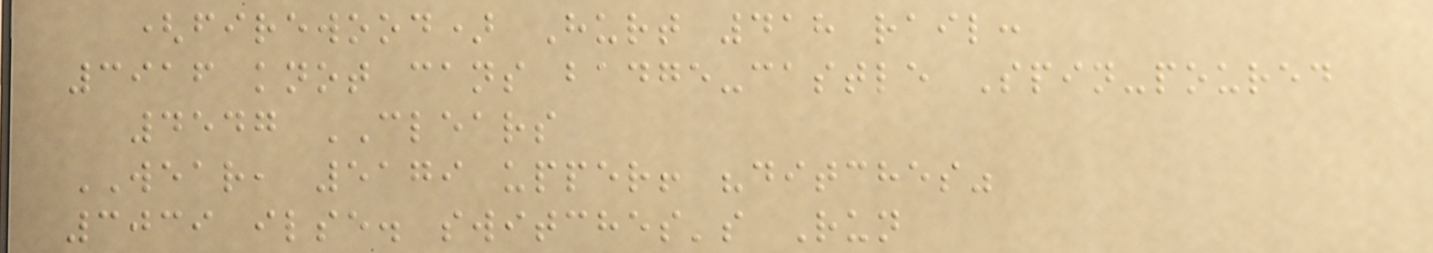(firewood) Hurt 418 rail:
3916 knot cans badge-castle Spin-poured
4547 CLEARS
WEAR, 5179 upper! "ditches"
3039 ilse. switches's Run
